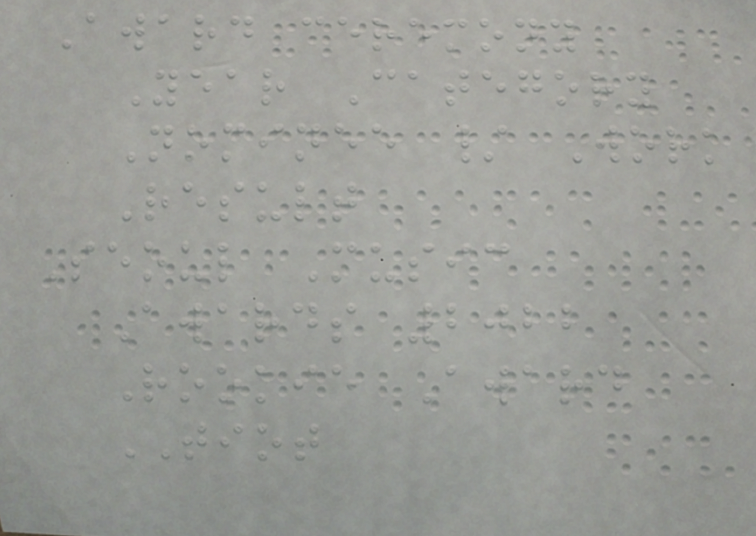Award ceremony
Year Category
Nominee / Work
Result
Seoul Music
Awards 2022
Rookie Award
TIOT
